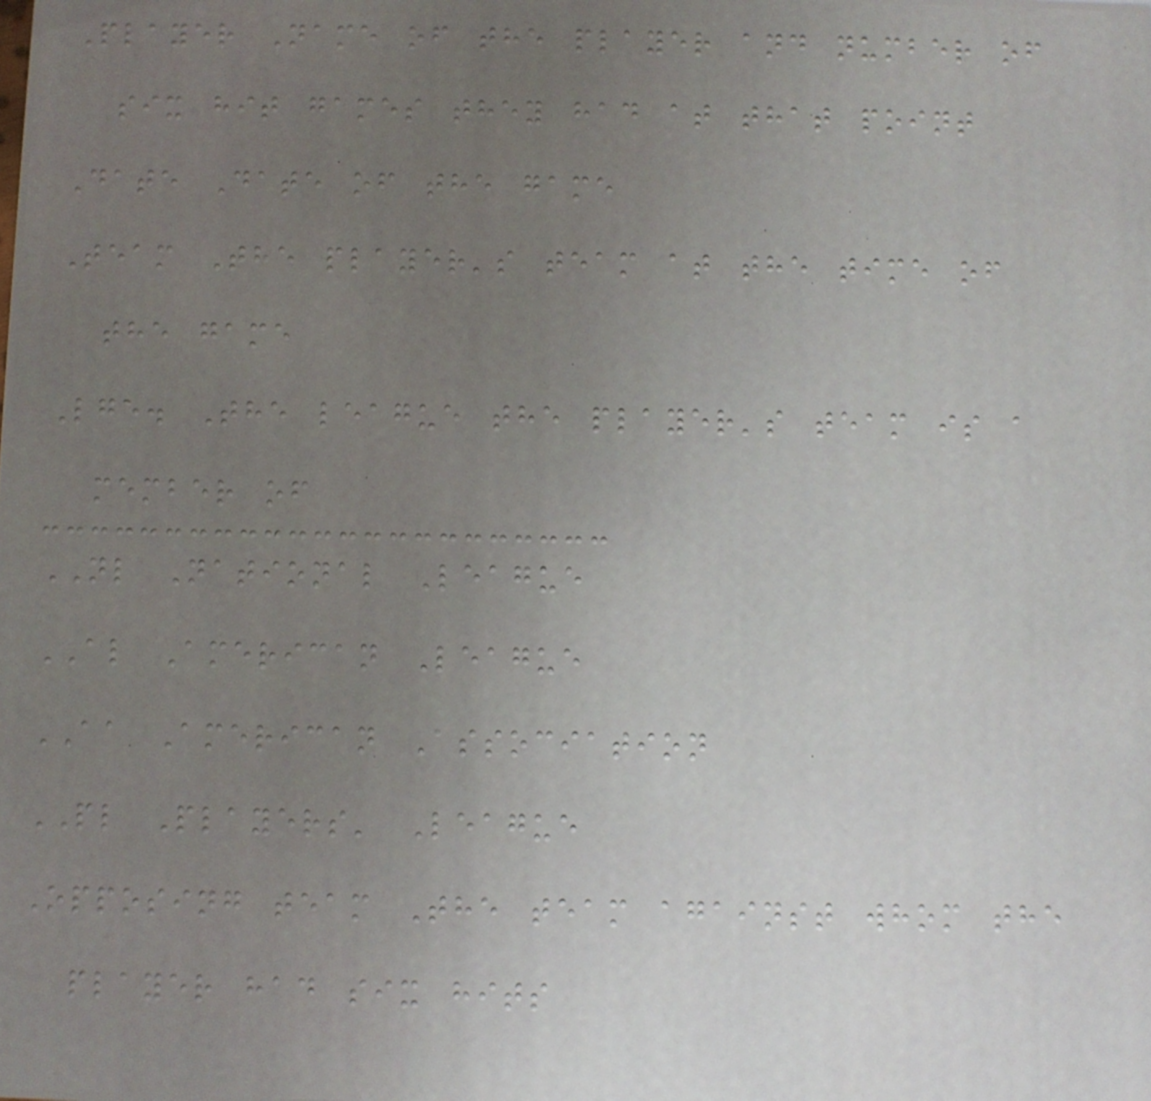Player Name of the player and number of
six hit games they had at that point
Date Date of the game
Team The player's team at the time of
the game
Lge. The league the player's team is a
member of
NL National League
AL American League
AA American Association
PL Players' League
Opposing team The team against whom the
player had six hits
